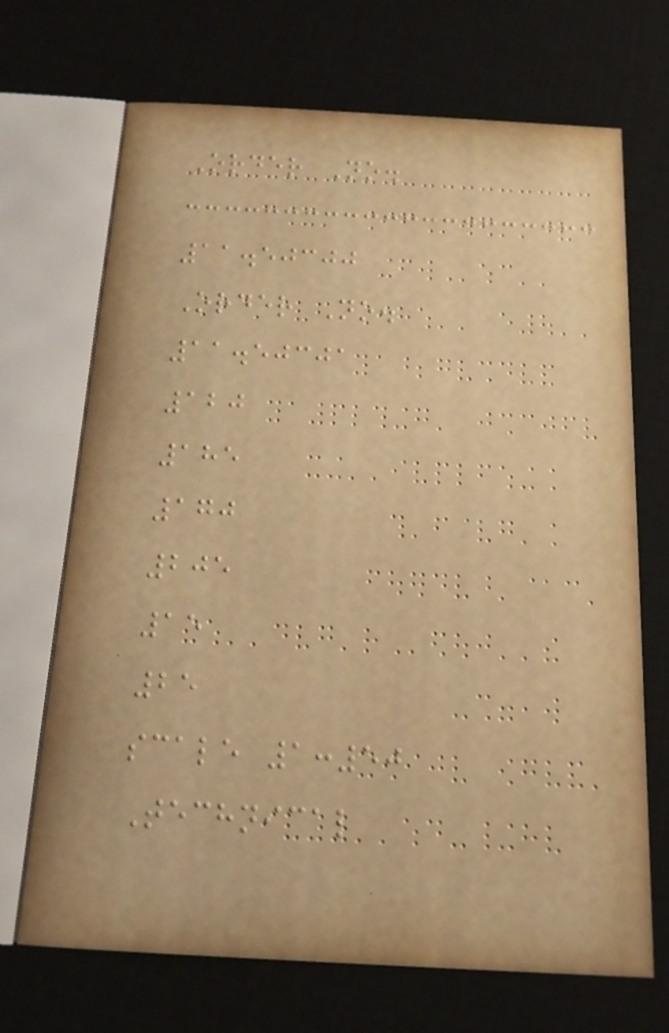Order No.
11.50300
Order No.
11.50301
120
185
170
205
15
25
scale 1:50
Technical
